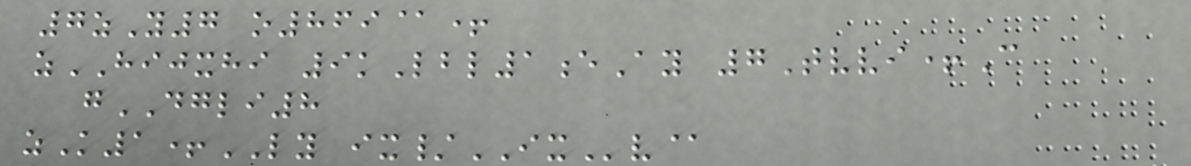7zY7 o869@+
zHIJXHI 9kLbl1eAy 7Tvvi+C
gDGLI8
zK1+LY ix/IXv@
